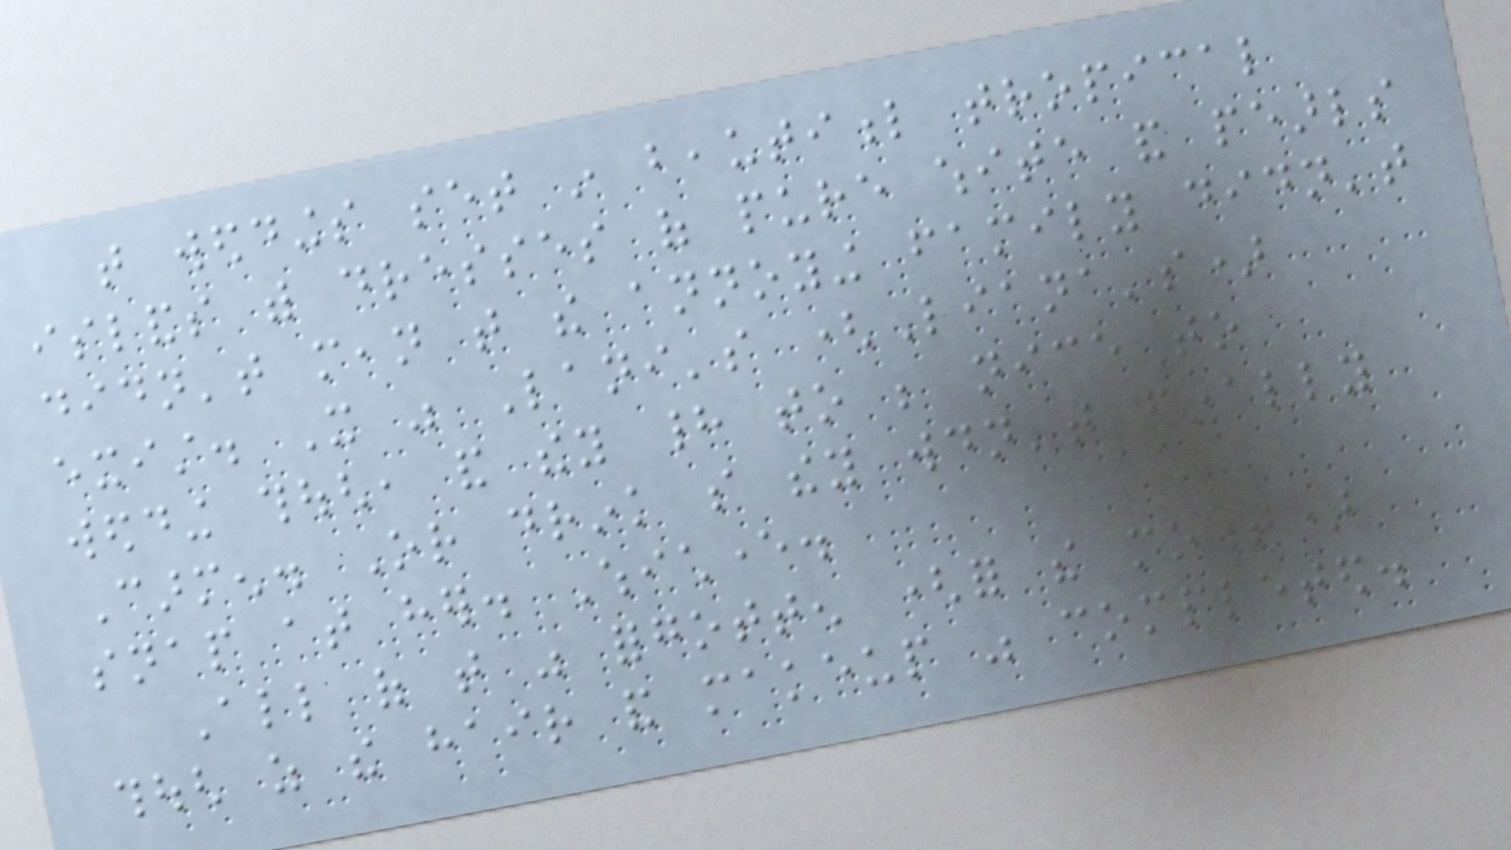that weddings set in beautiful tropical
islands with dresses of pure white and pearls
didn't mean that the annoying family didn't
exist. It was Lani's (Liana's)
wedding though, and they had to be nice to
Carmen. Or drink so they wouldn't finally
snap at her. Whichever.
All of that was forgotten (for the moment)
though as the hair and makeup was completed.
